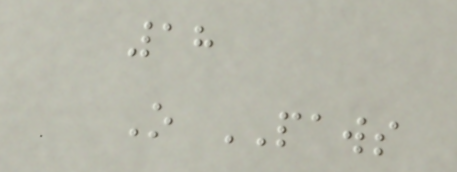18
O PAWS
